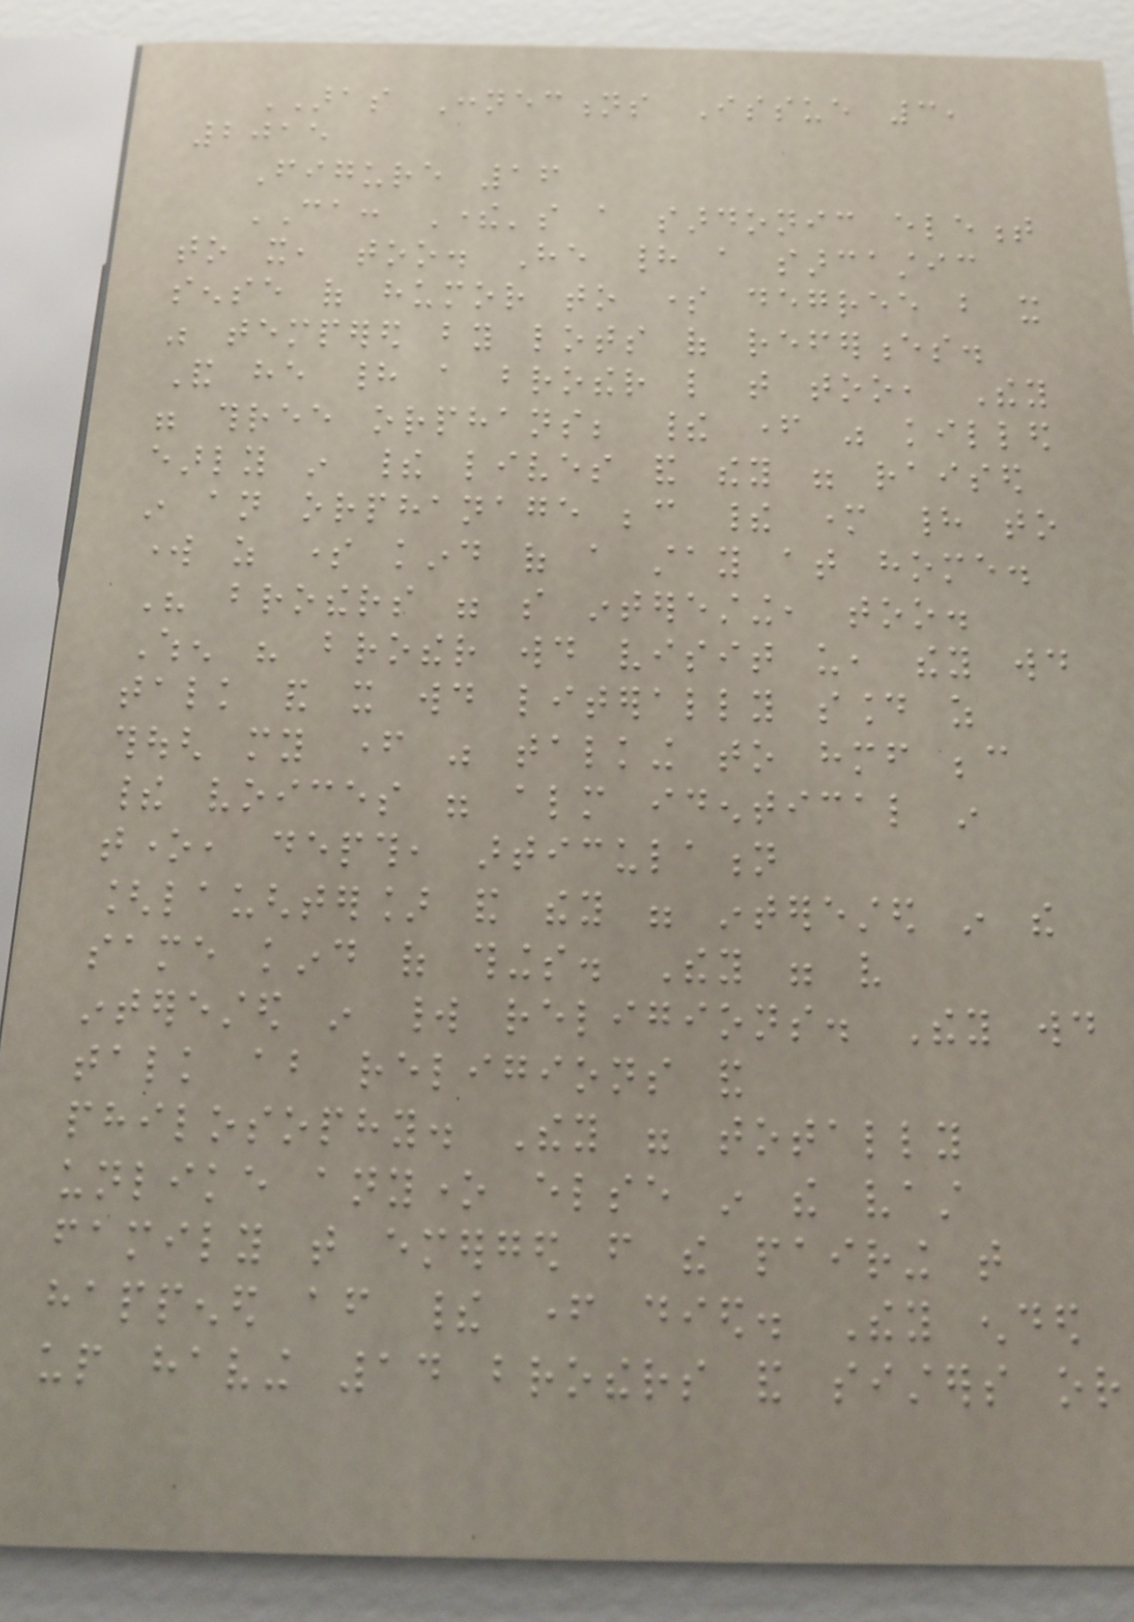ARAS Connections Issue 3,
2015
Figure 16
CA: There's a sardonic element
to it, too. He had a sarcastic
sense of humor to some degree but it
was tempered by lots of references.
And he had a brother like that too, They
were three orphans; their father was killed
early in their lives and they were raised
in an orphanage because their mother had to
work as some kind of a stay at home.
His brothers were so interesting, too.
When his brother would visit us, they would
talk and it would literally sound as
though my father was talking to himself because
their voices were almost identical in
tone, depth, articulation
[laughter] and they were interested in the
same kind of things. They were very
interested in world religions. They would
talk about religions and
philosophy. They were totally
unlike anyone else in the vast
family that emerged from the pairing that
happened after their father died. They ended
up having 14 brothers and sisters or
